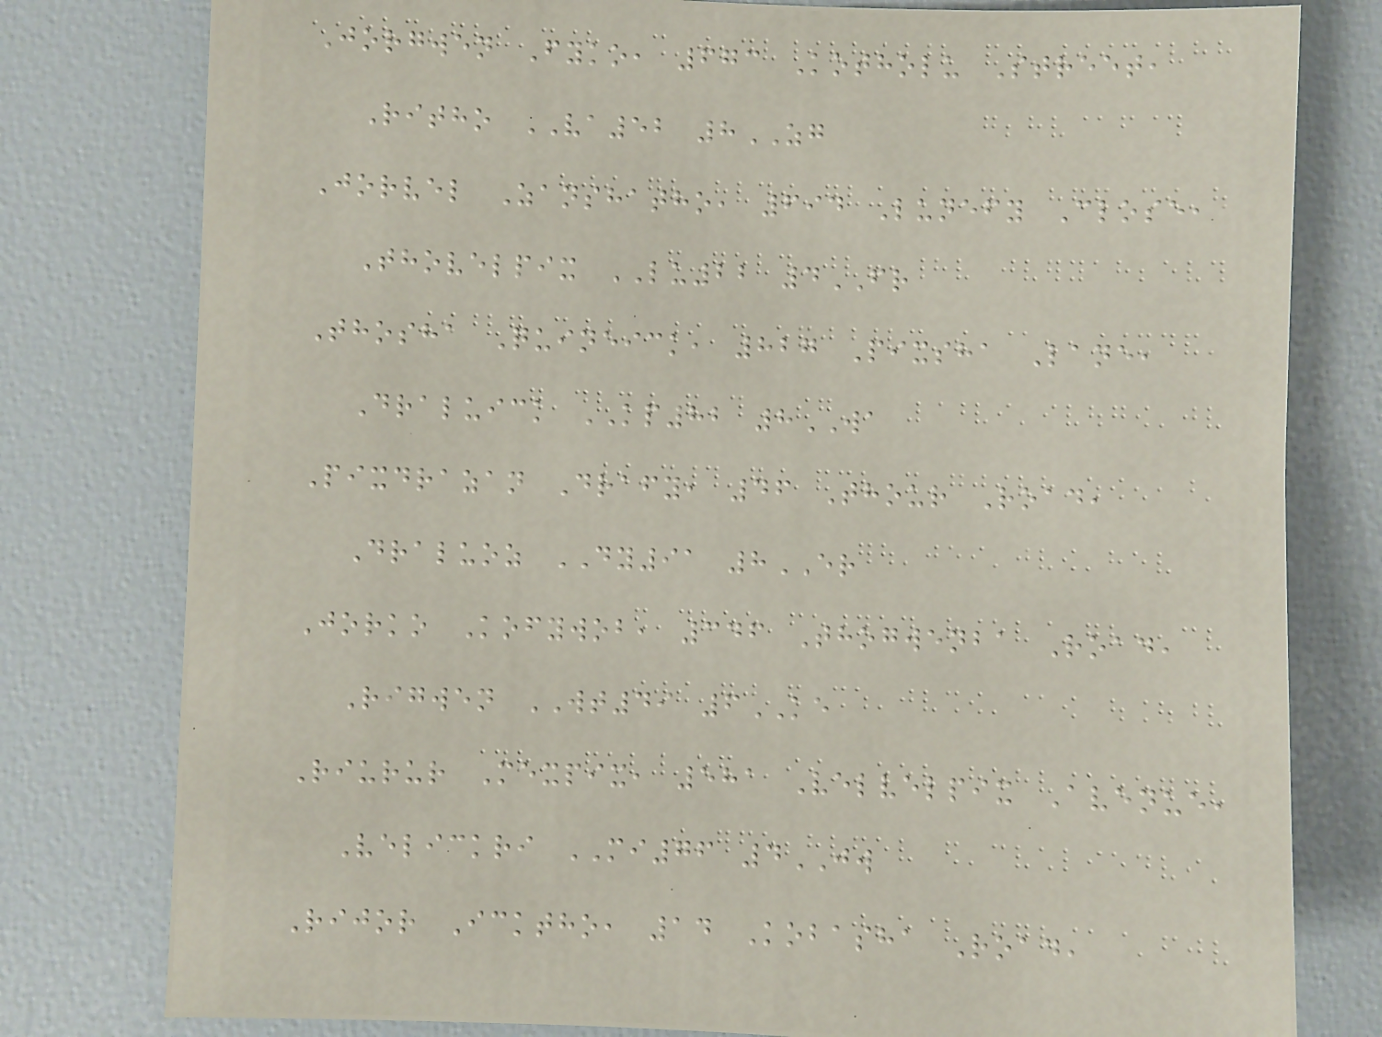Jorgwen Fyko, 673 Kotholu Street,
Ritho VA52 8ZG
Jorvel Zanshatho, 694 Lunefy Close,
Thovelpix LU22 4FR
Thosha Quineick, 827 Pixsha Lane,
Draluick KP82 8WA
Pixdrazan Drafy, 46 Thour Road,
Draluoz DY91 8ER
Jorko Kofywob, 346 Thogwenba Road,
Rigwen WT49 6KE
Riurur Mexpix, 581 Velvelpix Avenue,
Velickri MI76 4JW
Rijor Icktho, 14 Kobasha Road,
